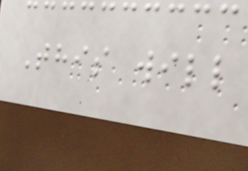This will
